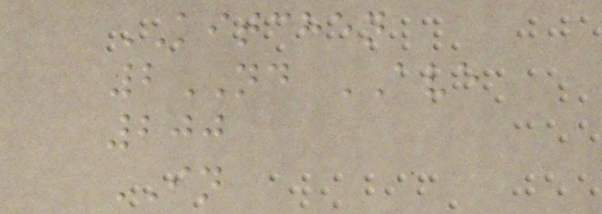KITCHEN
2ND AVE
200
IN
